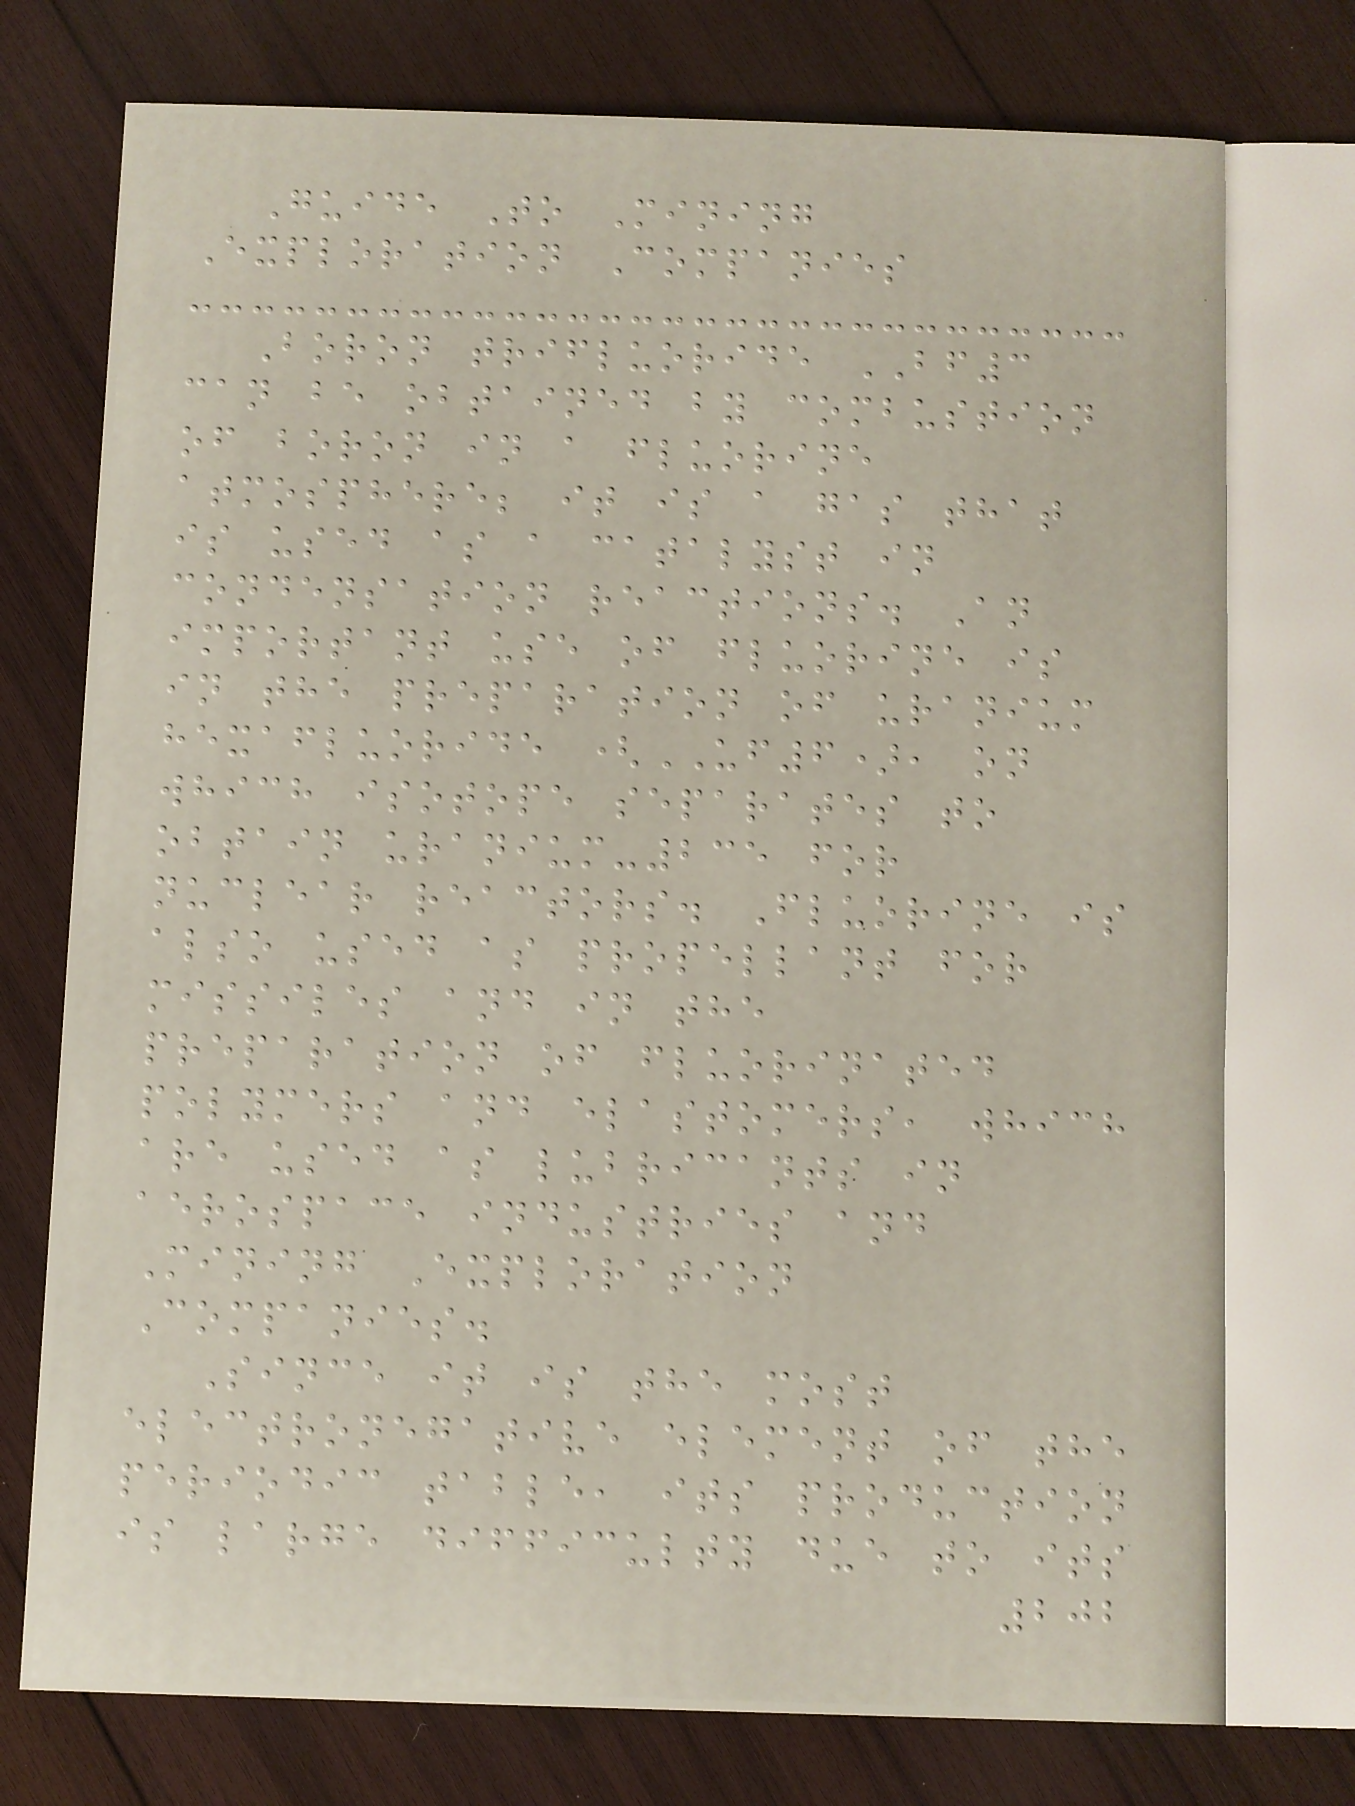Guide To Mining
Exploration Companies
Boron trifluoride BF3
can be obtained by combustion
of boron in a fluorine
atmosphere; it is a gas that
is used as a catalyst in
condensation reactions. An
important use of fluorine is
in the preparation of uranium
hexafluoride (UF6), on
which isotope separates to
obtain uranium-235 for
nuclear reactors. Fluorine is
also used as propellant for
missiles and in the
preparation of fluorinated
polymers and elastomers, which
are used as lubricants in
aerospace industries and
Mining Exploration
Companies.
Since it is the most
electronegative element of the
periodic table, its production
is large difficulty due to its
202
